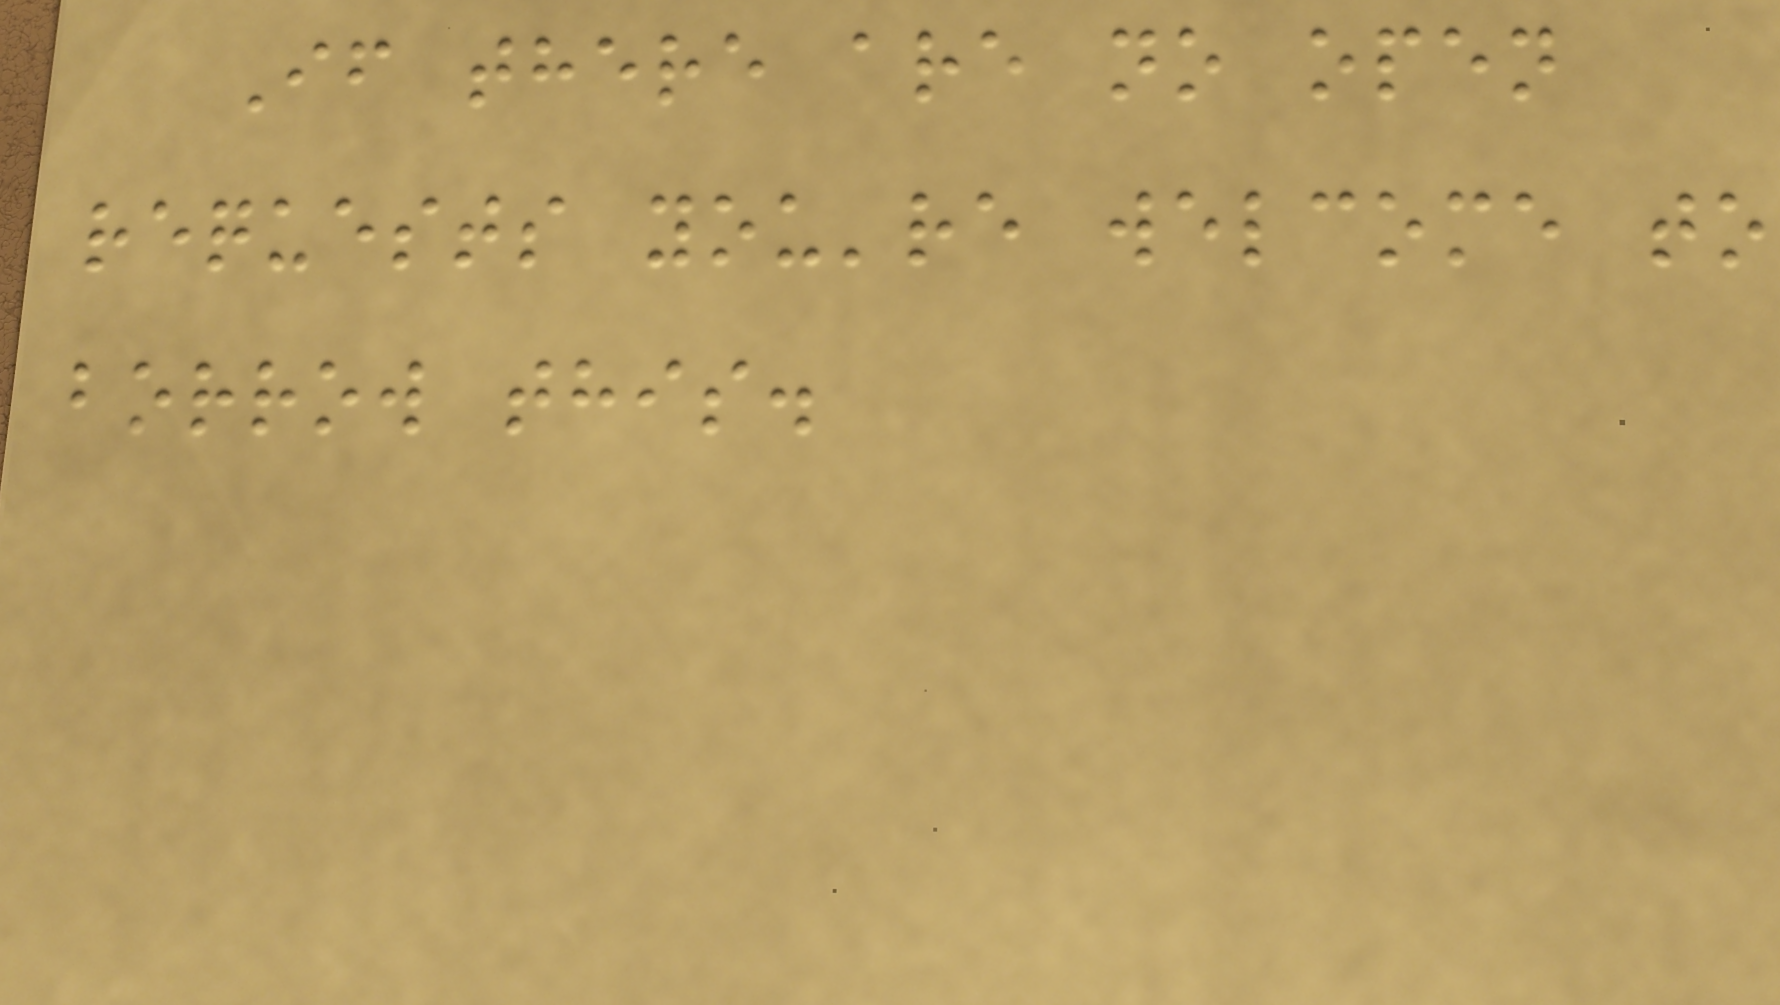If there are no open
requests you're welcome to
borrow this.
